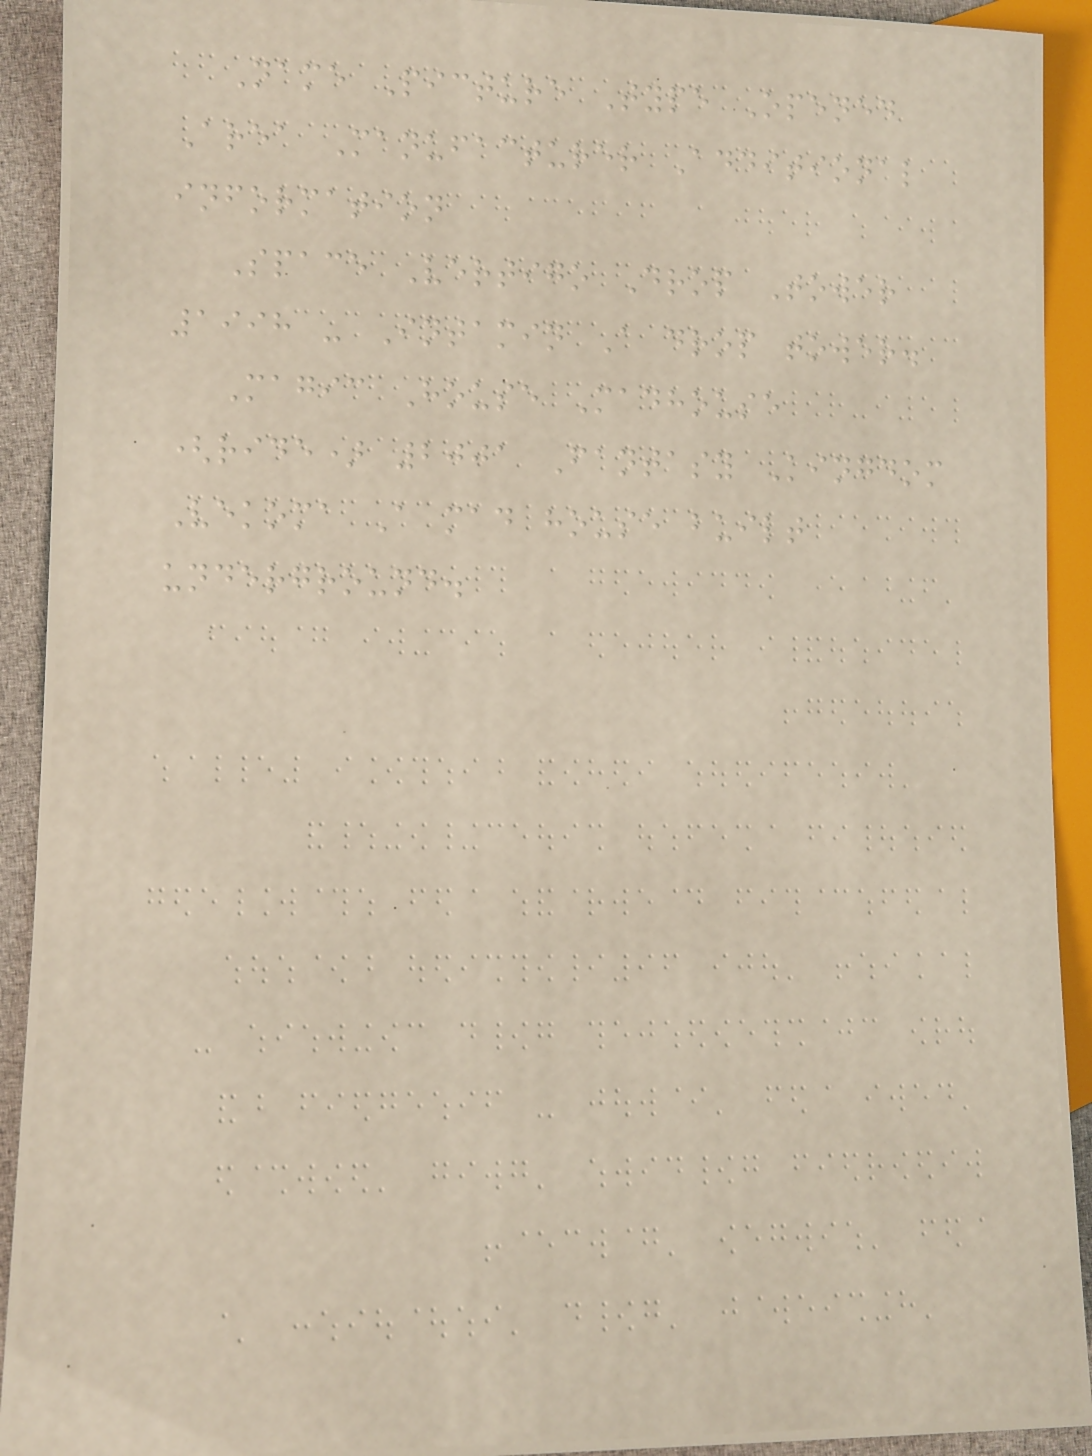Name Picture Type Opened
Area Manufacturer Additional
information
Space Vertigo Drop Tower
1998 - Intamin A drop tower.
Magic House Madhouse
(ride) 2001 Fantasy Kingdom
Vekoma A mad house built
underground.
